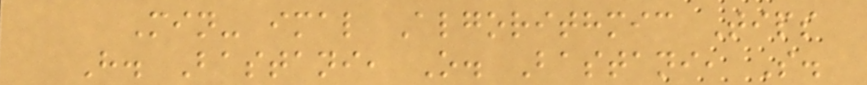Min- imal Algorithmic Tips
H. Bastani, O. Bastani, S.
